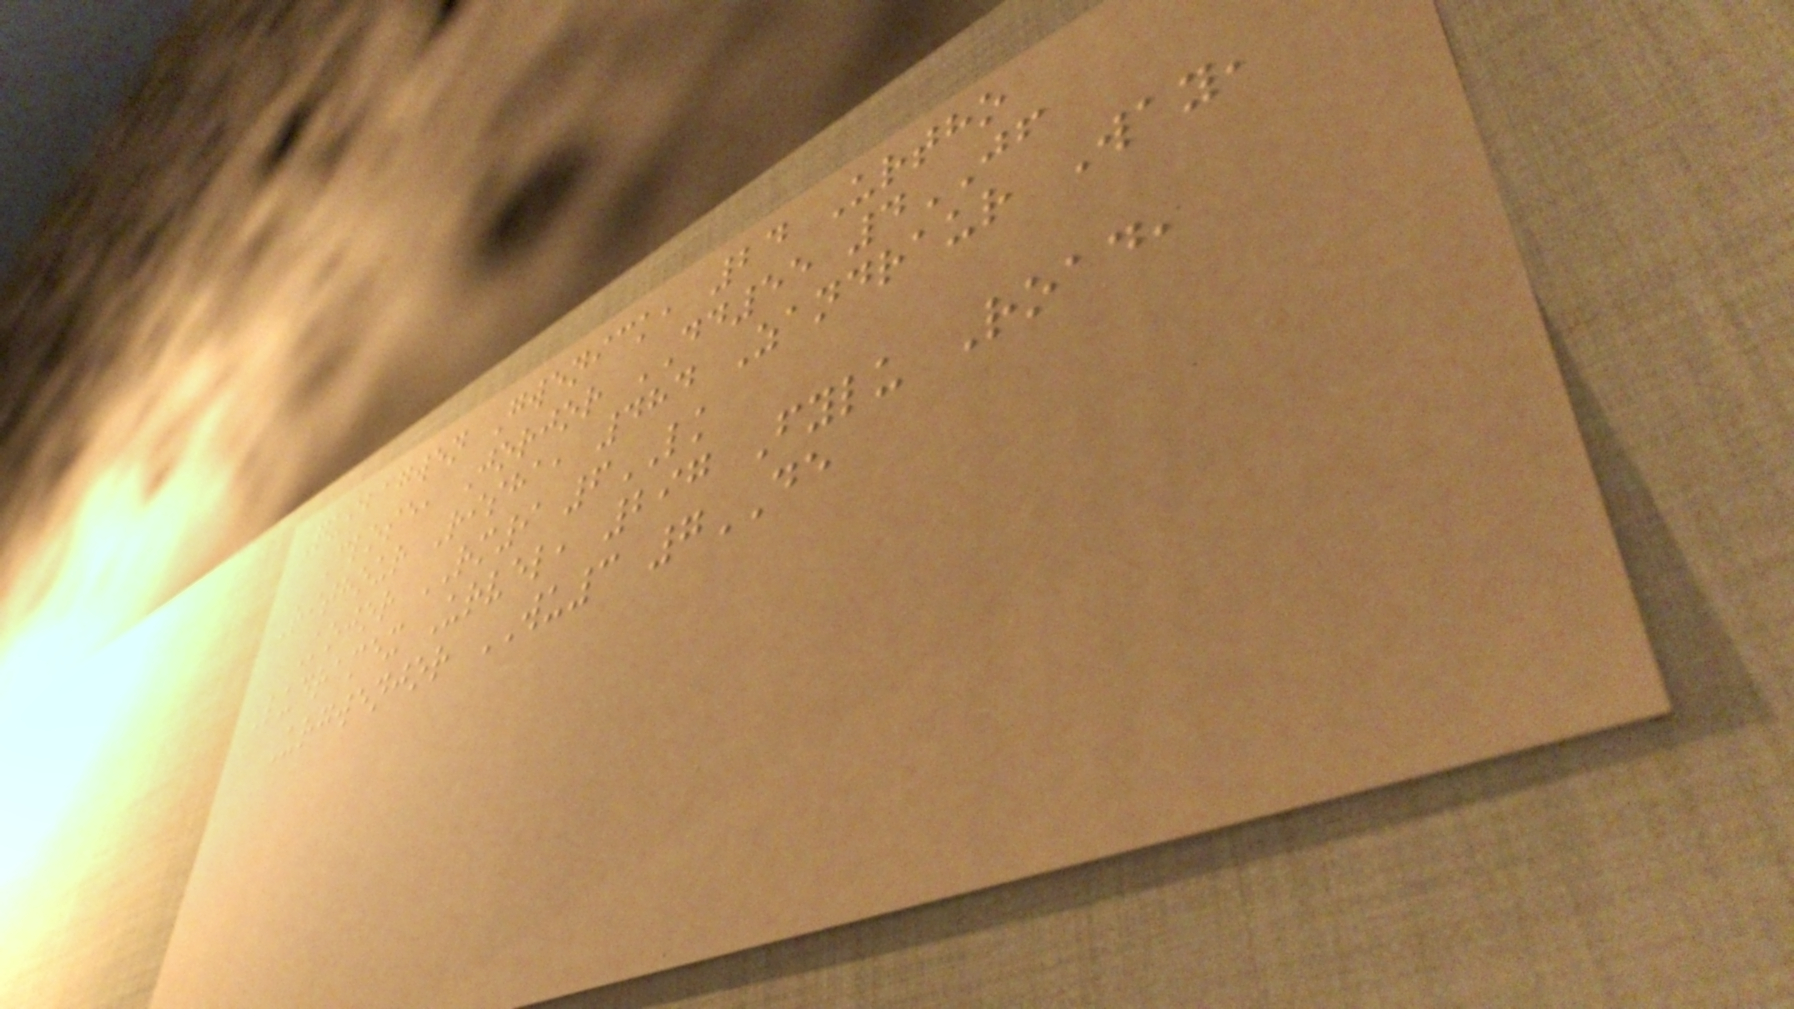Quibagwen Gwenick, 24 Urtho
Close, Jorjor DD55 4JF
Rithour Risha, 484 Zandraur Way,
Kojor RM9 6LK
Ludramex Urvel, 297 Fylu Road,
Urgwenjor WU3 7DE
